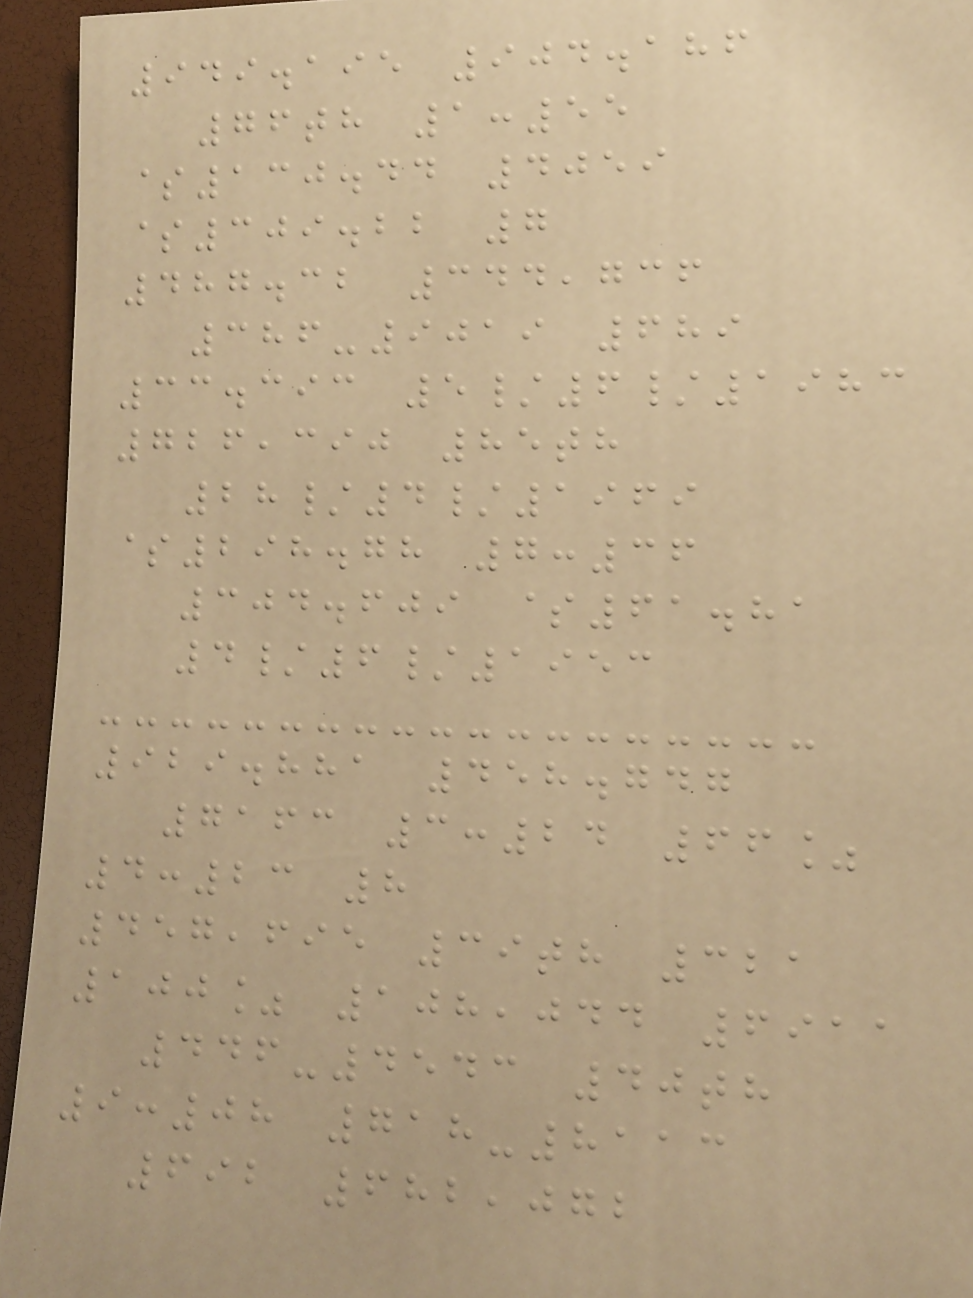949.195 904.186
76th 1:55
$130.44 4059
$309.22 7
487.32 344,736
386-9019 689
33.393 5/6/1983
726,390 85th
28/4/1969
$298.78 7:36
304.609 $61.81
4/6/1953
929.881 458.747
7163 3:24 66%
4:23 8
457,695 39th 321
100% 108,044 6911
446-4543 40th
9:08 718-8113
692 682,072
